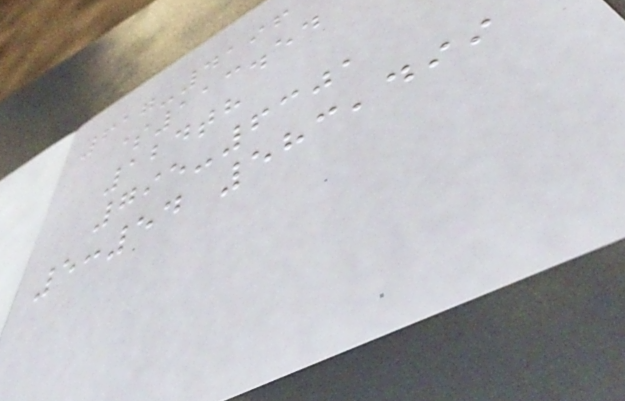617-4196
$113.54
124th
795-6301
5:54 583,499
